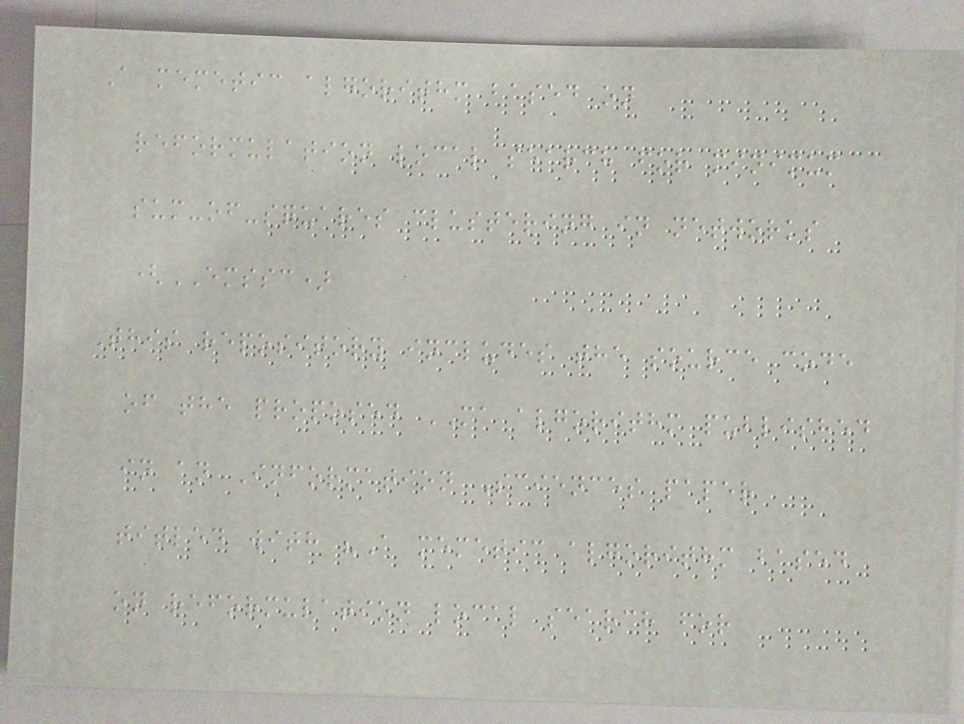A memetic algorithm based on
reformulation local search for minimum
sum-of-squares clustering in networks
(EMSSC)
This repository includes the source code
of the proposed MA algorithm published
in an Information Sciences paper
titled with "A memetic algorithm based
on reformulation local search for
